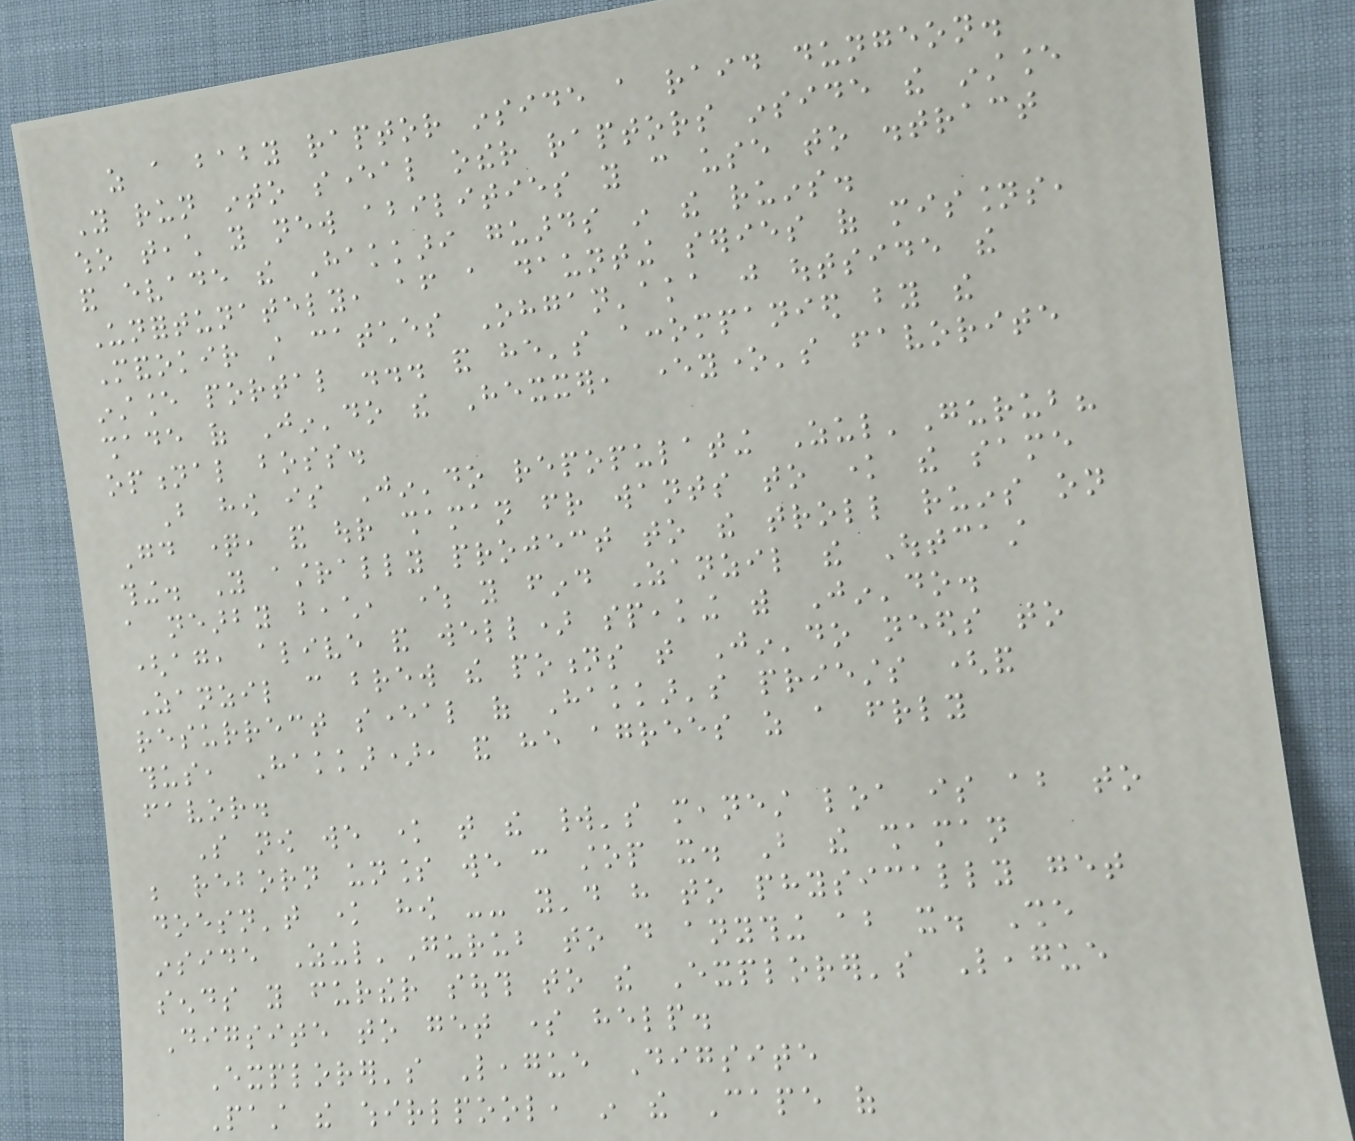as a baby raptor inside a raid dungeon.
You run into several other raptors inside the instance
who teach you new abilities you can use to distract
and evade the Hakkari guards in the ruins.
Unfortunately, after a daunting series of missions,
Mandokir still catches Ohgan'aka just outside the
instance portal ... and he's accompanied by the
shade of Jin'do the Hexxer, everyone's favorite
optional boss.
But how is Jin'do repopulating Zul'Gurub?
Good question, and our shaman friend wants to know the same
thing. You astrally project to the troll ruins on
a nearby beach, where you find Zanzil the Outcast
(again, alive and well) speaking with Jin'do.
Zanzil can brew the potions that Jin'do needs to
resurrect several of Hakkar's priests (and
thus, Hakkar), and he agrees as a friendly
favor.
So now we know that the world's meanest loa is about to
be reborn unless we can stop it. But the shaman
doesn't know how -- you'd have to physically get
inside Zul'Gurub to do anything about it. She
sends you further south to the Explorer's League
Digsite to get some help.
Explorer's League Digsite
Past the whirlpool, in the Cape of
